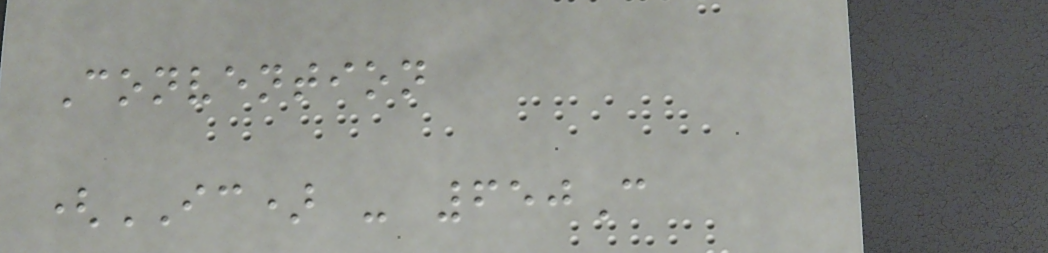Convention
(IC) - 650C
